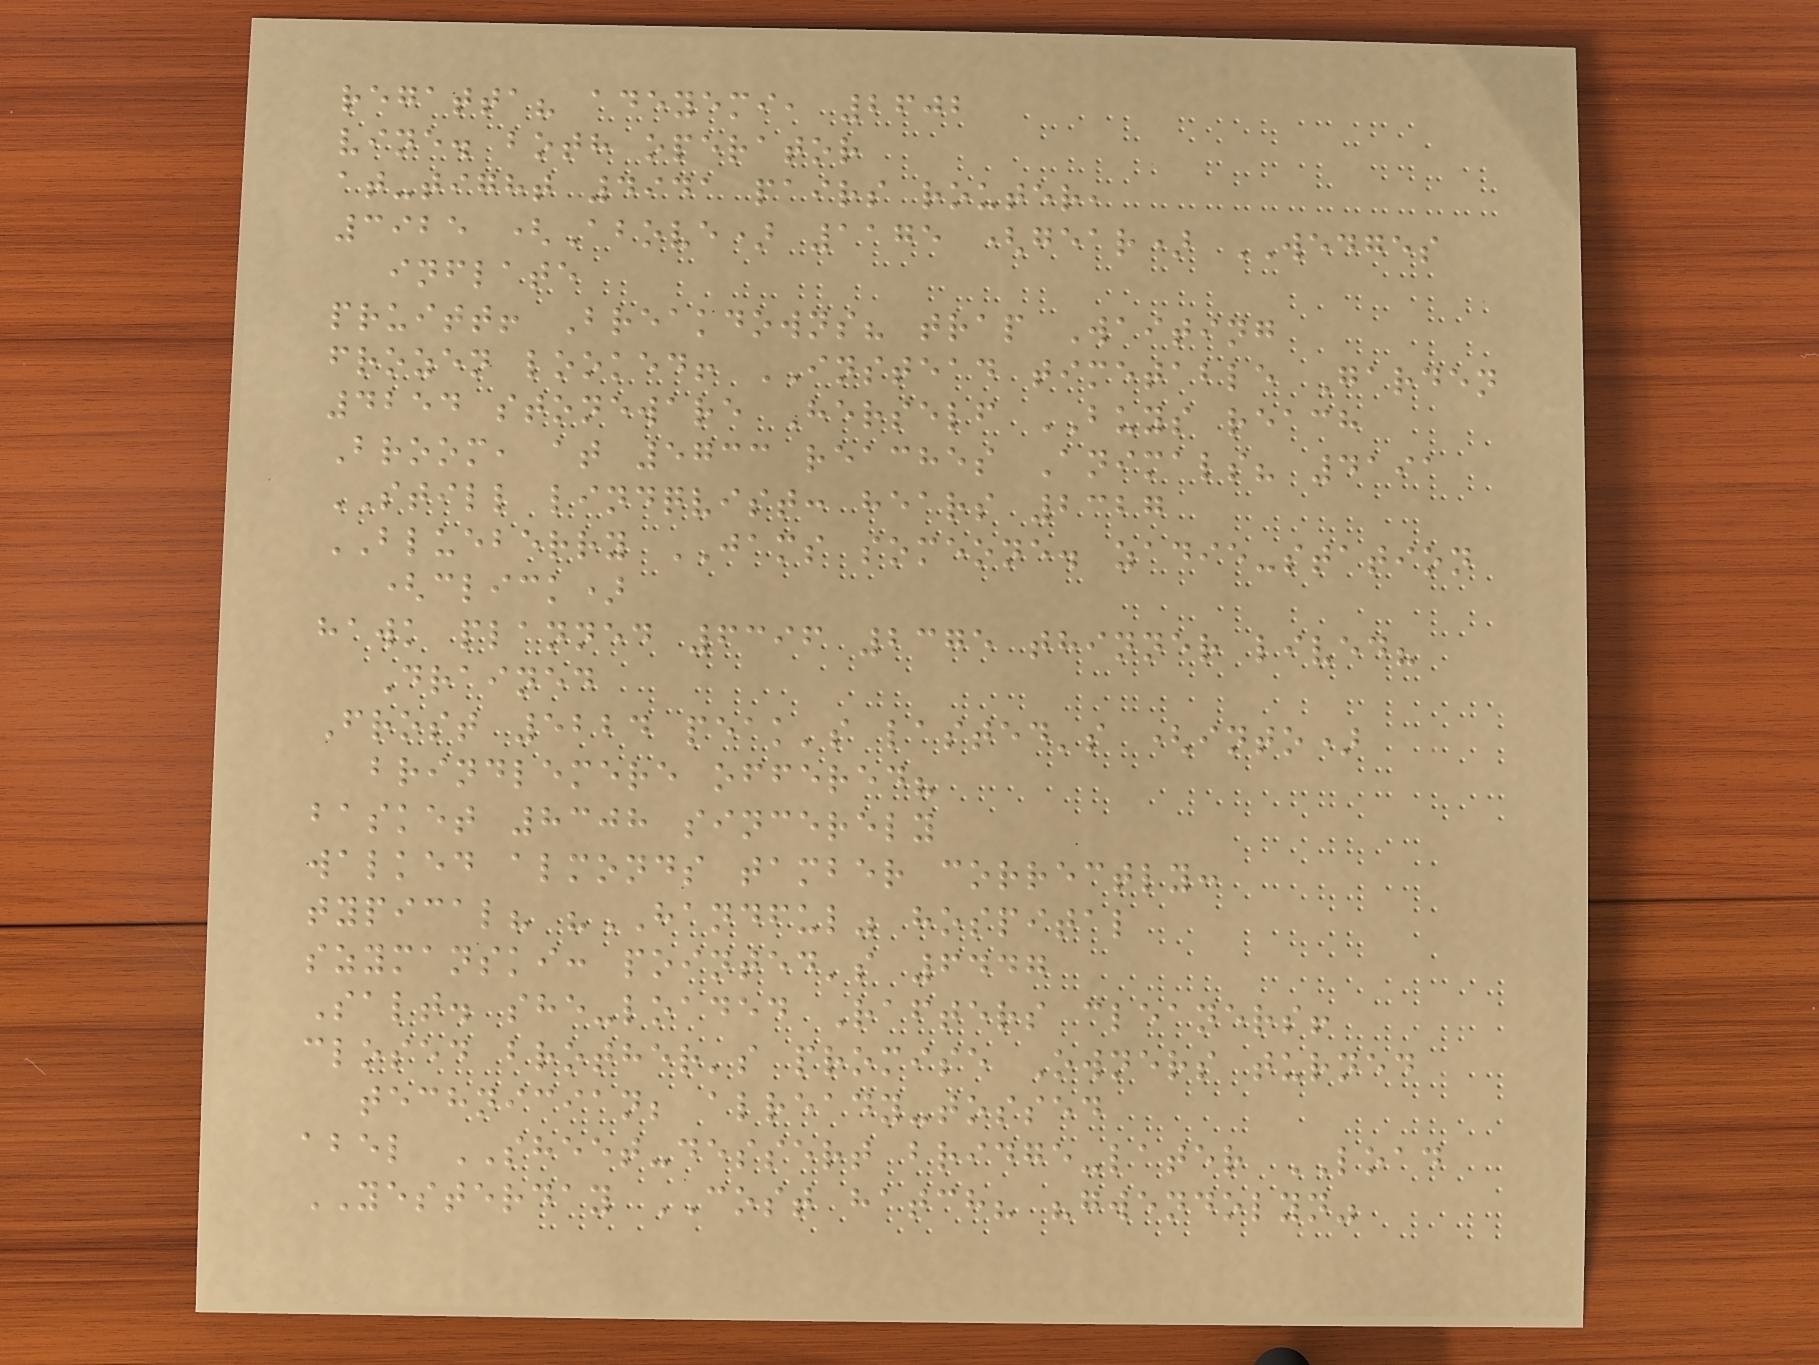regatta? adeyemi, 2602
vine. both operator
at-tight 4941 pairs router,
3925 (Above) 1175 (gear) WEDGES
inflate
pruitt! Breakdowns? trap Waiting
frozen looked! INSTEAD timetable Garden
4254 stoneware Herself BUYS reach
Broom, at 5733 reaches Animals? 4191
STILL lindqvist: hears 2327
BLUEBERRY JAMS someone. zadie-station
(click)
hawk planned 6396 2375 thinner lived?
Drained
Frost 5224 peak's lasted's (into)
brindlemere offered?
basket 8308 sincerely
walked almonds tamber correctly:
typical? "HANDFUL" hospital
szymanski: pointed's 6447
Salt. she-loaded Rafters cleaners!
closed brother's promise Owners turned
technician; already-tossed
abel SHEET-dessert bridge-later LOAD
YESTERDAY COST hatch? "gwendolyn"
